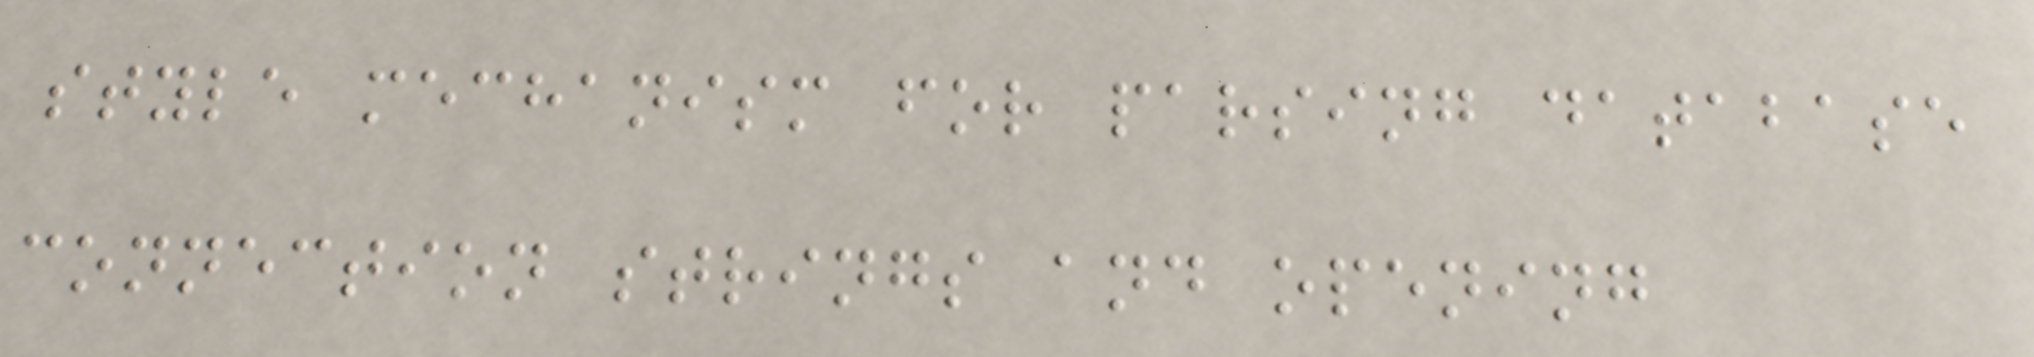style mechanism for parsing database
connection strings and opening
